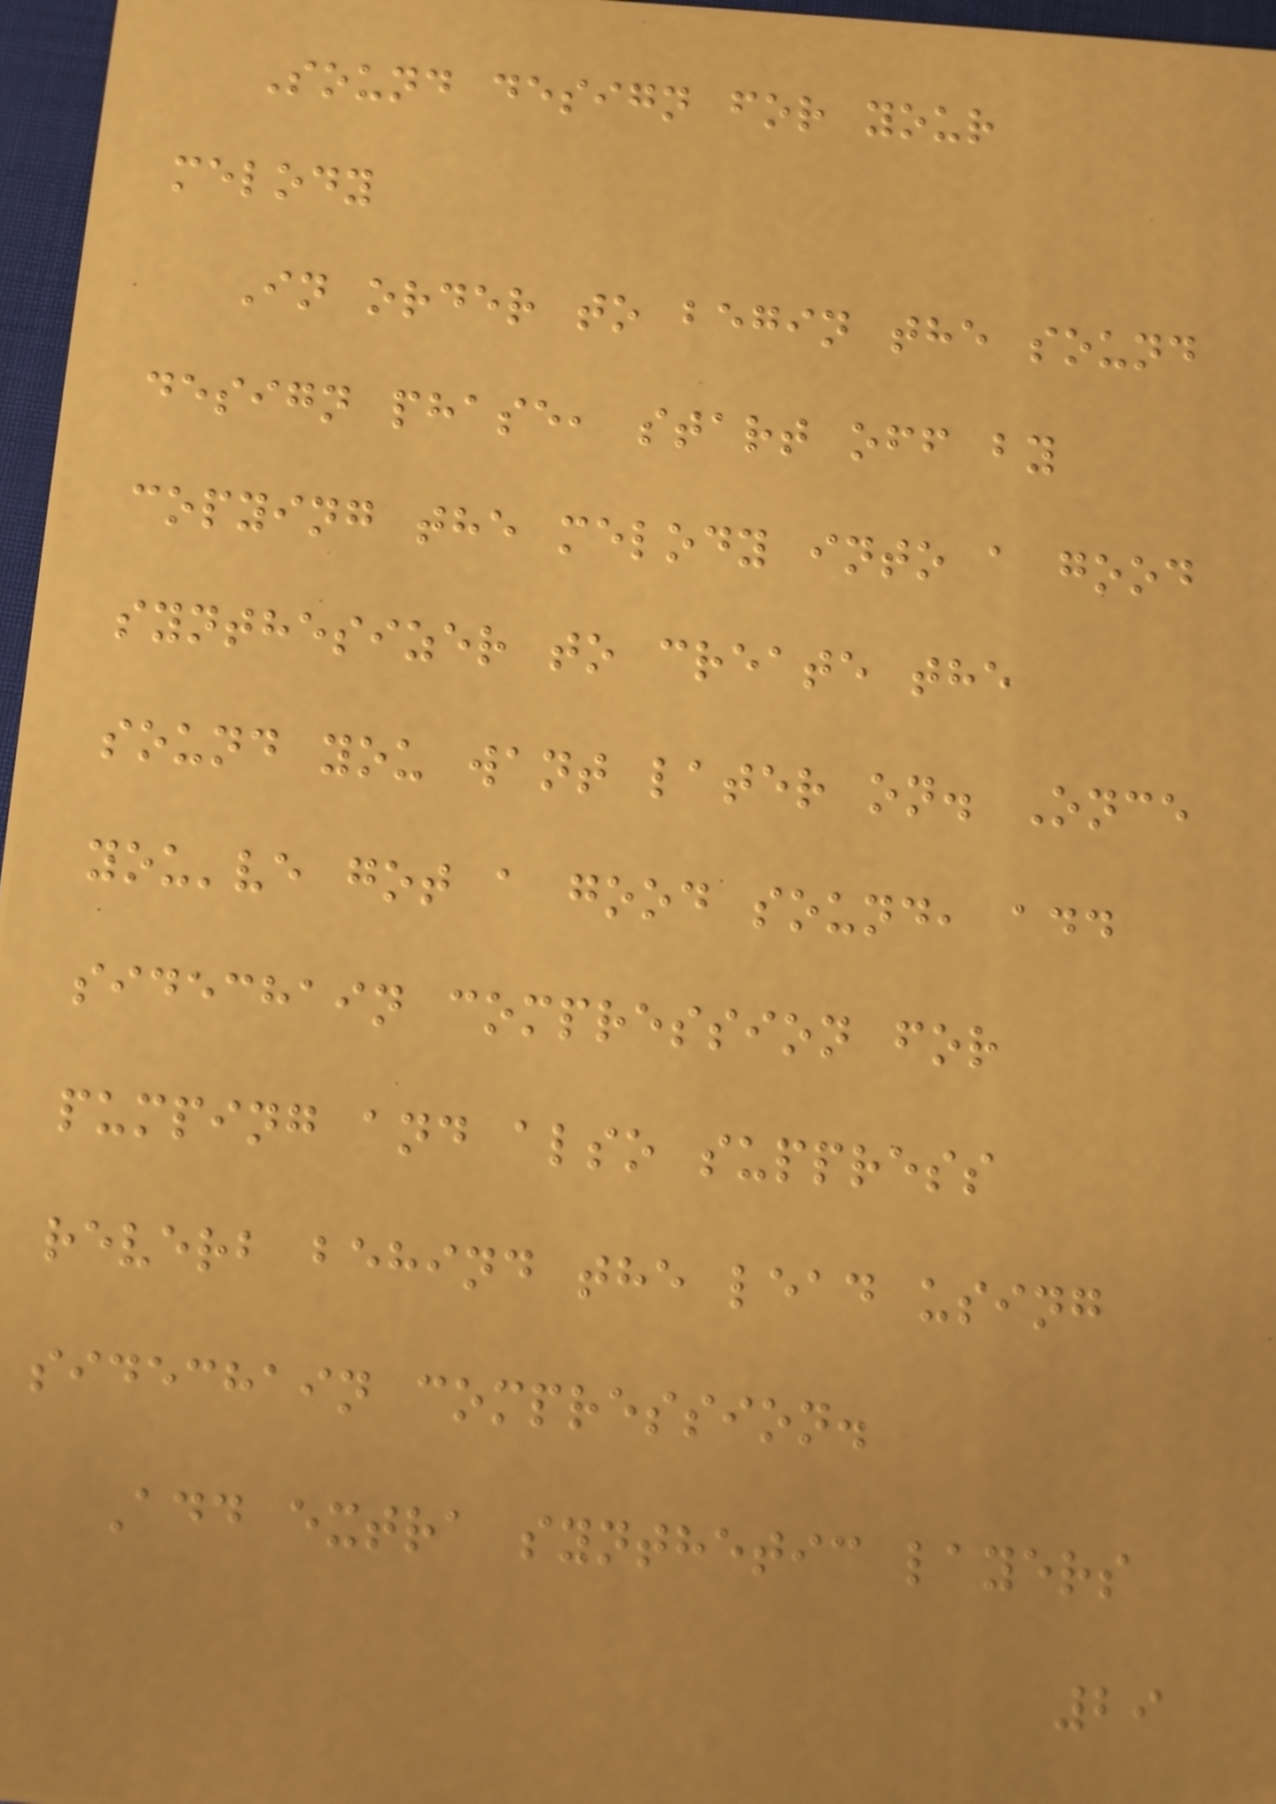Sound design for your
melody
In order to begin the sound
design phase, start off by
copying the melody into a good
synthesizer to create the
sound you want later on. Once
you've got a good sound, add
sidechain compression for
pumping and also suppress
reverb behind the lead using
sidechain compression.
Add extra synthetic layers
29
